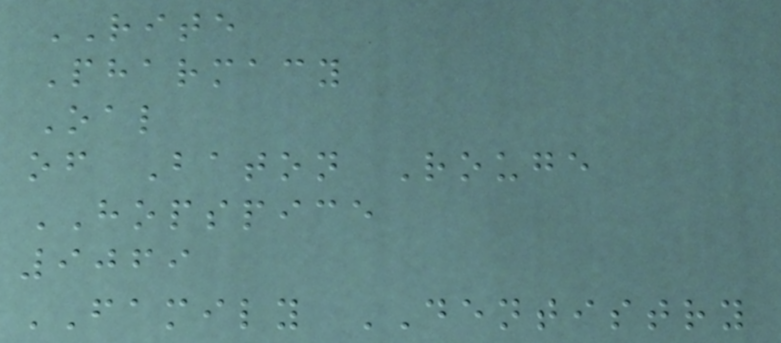RITE
Pharmacy
Oal
of Baton Rouge
HOPSPICE
9069
FAMILY DENTISTRY
